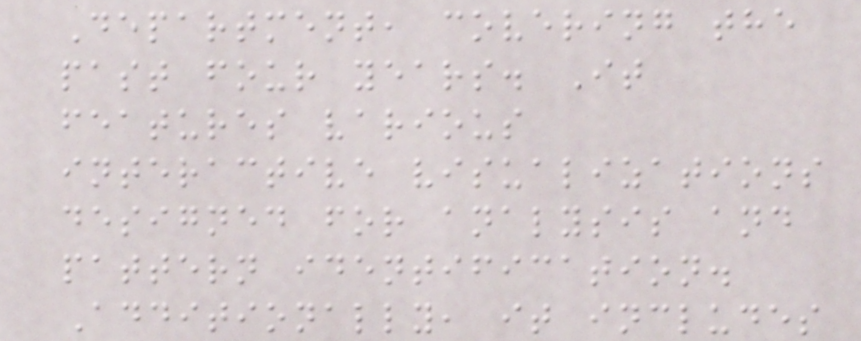Department, covering the
past four years. It
features various
interactive visualizations
designed for analysis and
pattern identification.
Additionally, it includes
